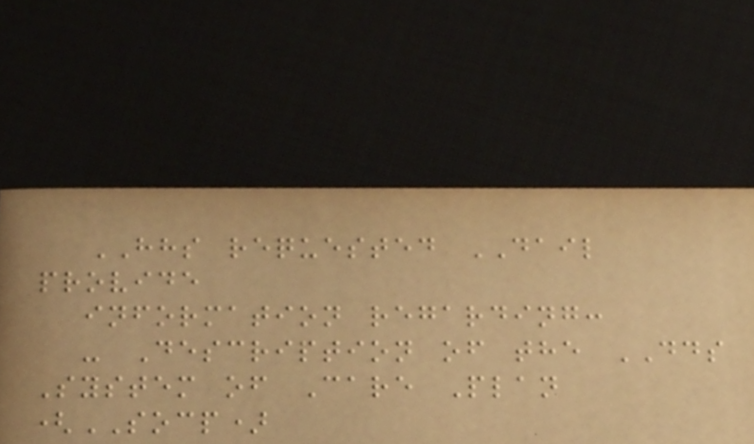HHS requested DAIL
provide
information regarding:
- Description of the DDS
System of Care Plan
(SOCP)
